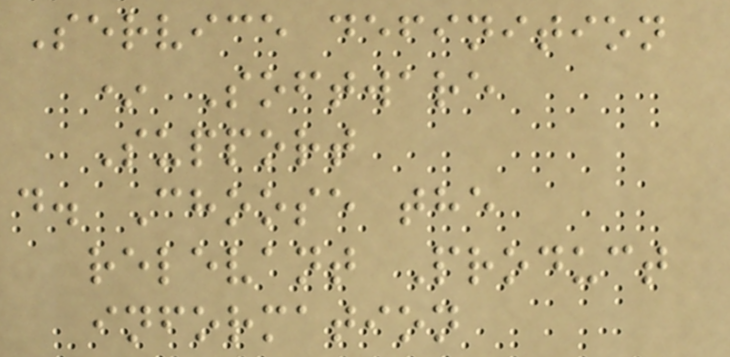Service definition
* Software
Support
d. Choose the
relevant Product
information
